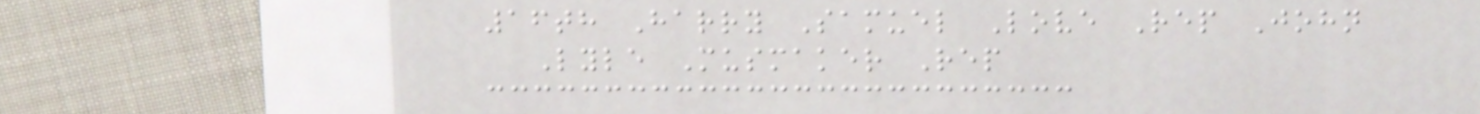16th Harry Samuel Love Rep John
Lyle Musmaker Rep
